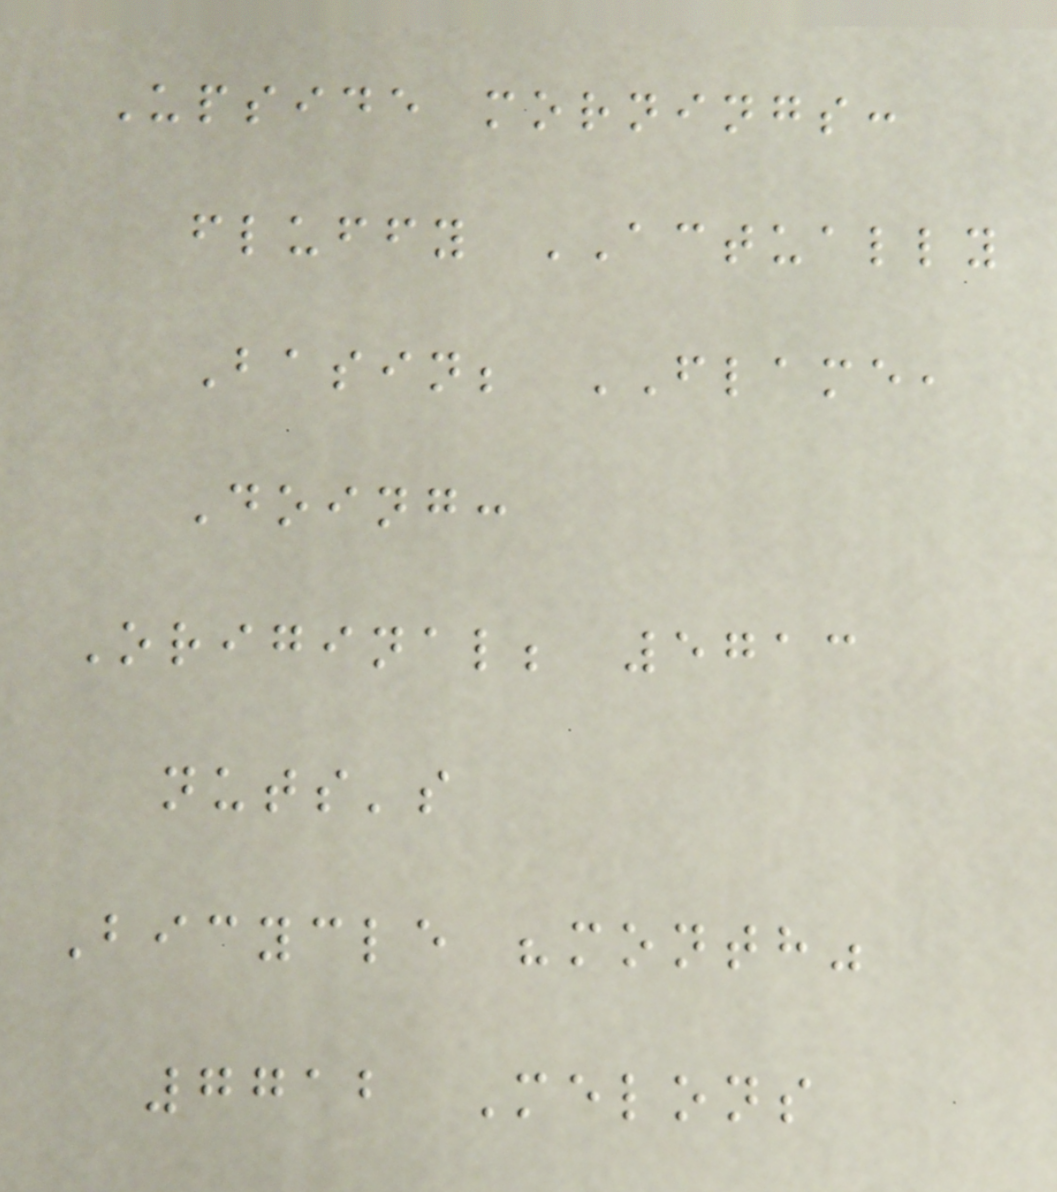Upside mornings:
fluffy ACTUALLY
Basin; FLAME,
Doing:
Original; 5713
nuts's
Bicycle "month"
7712 Melons
